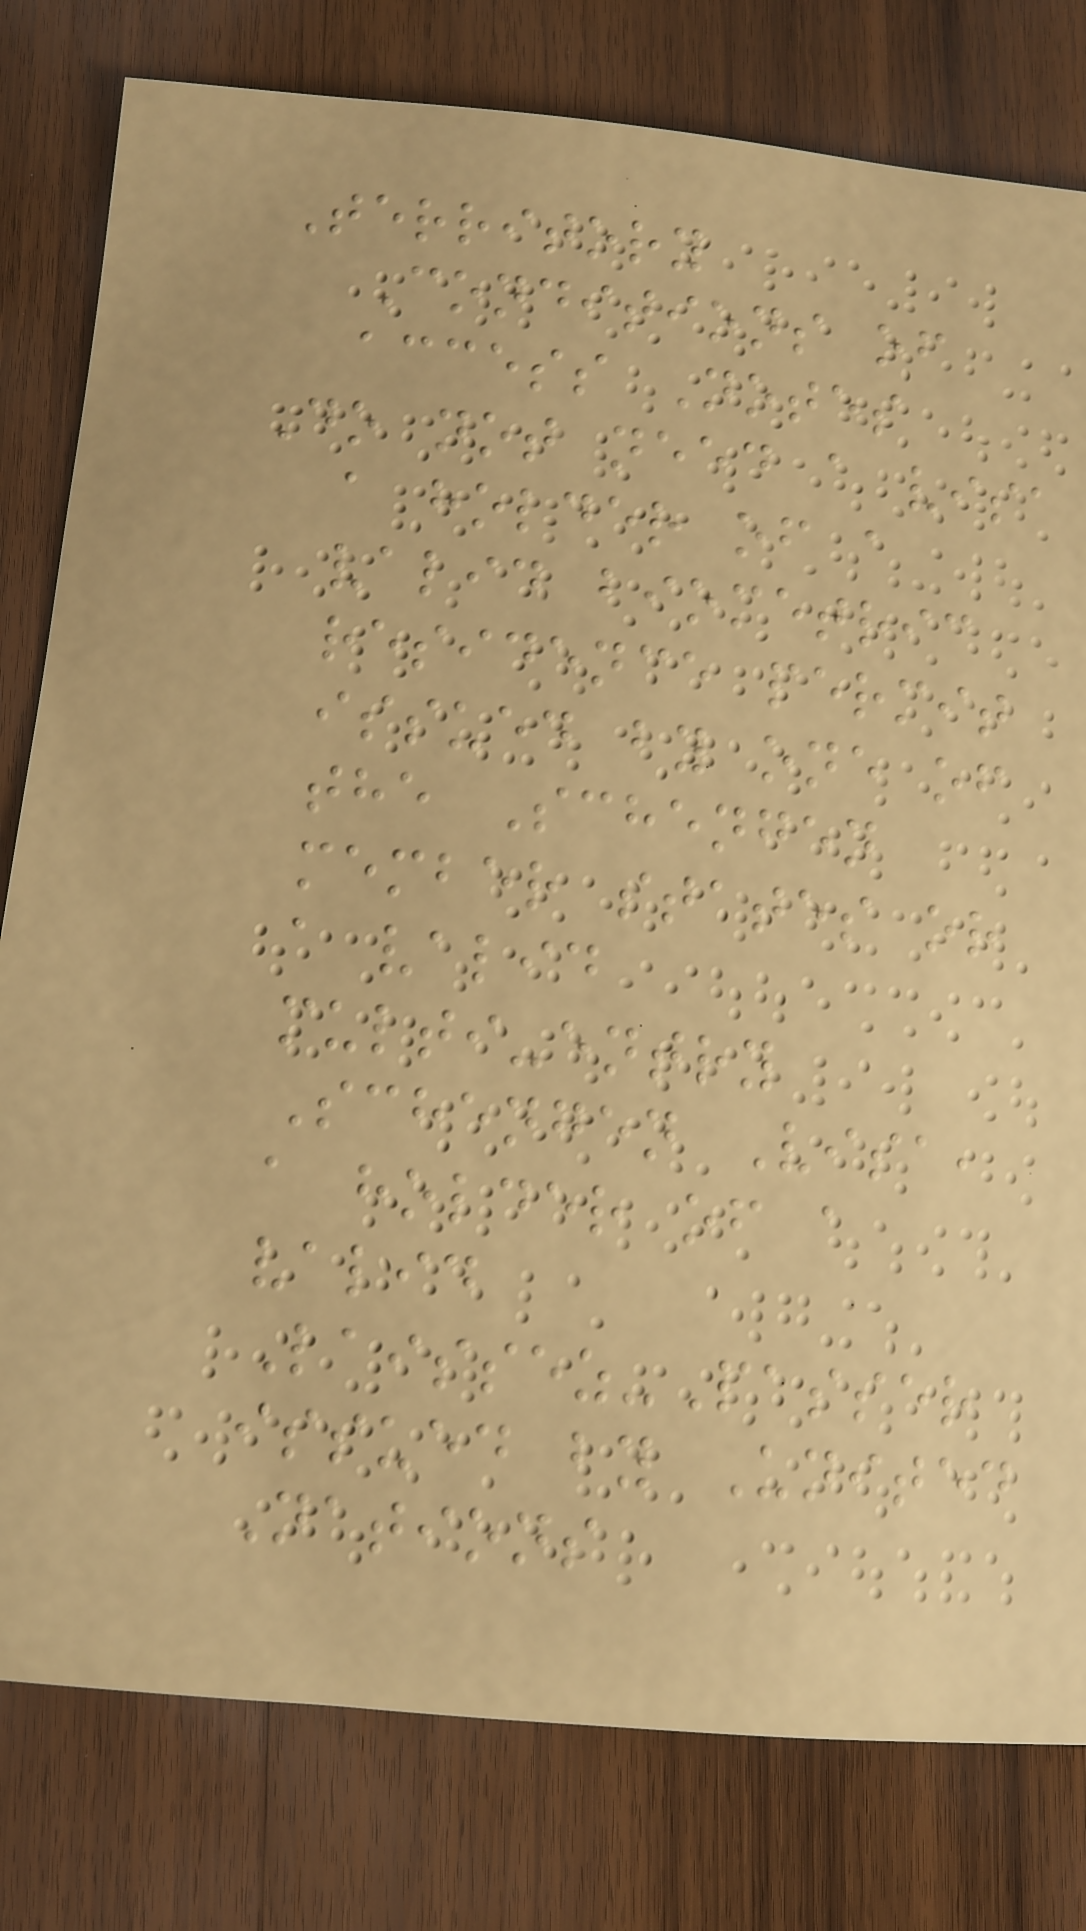Territory
Conditions of
access Notes
Do not need a visa
a holder of a
valid biometric
residence permit
issued by one of
the Schengen
member states or
a valid
multi-entry
Schengen Visa,
a holder of a
valid
Laissez-Passer
issued by United
Nations
